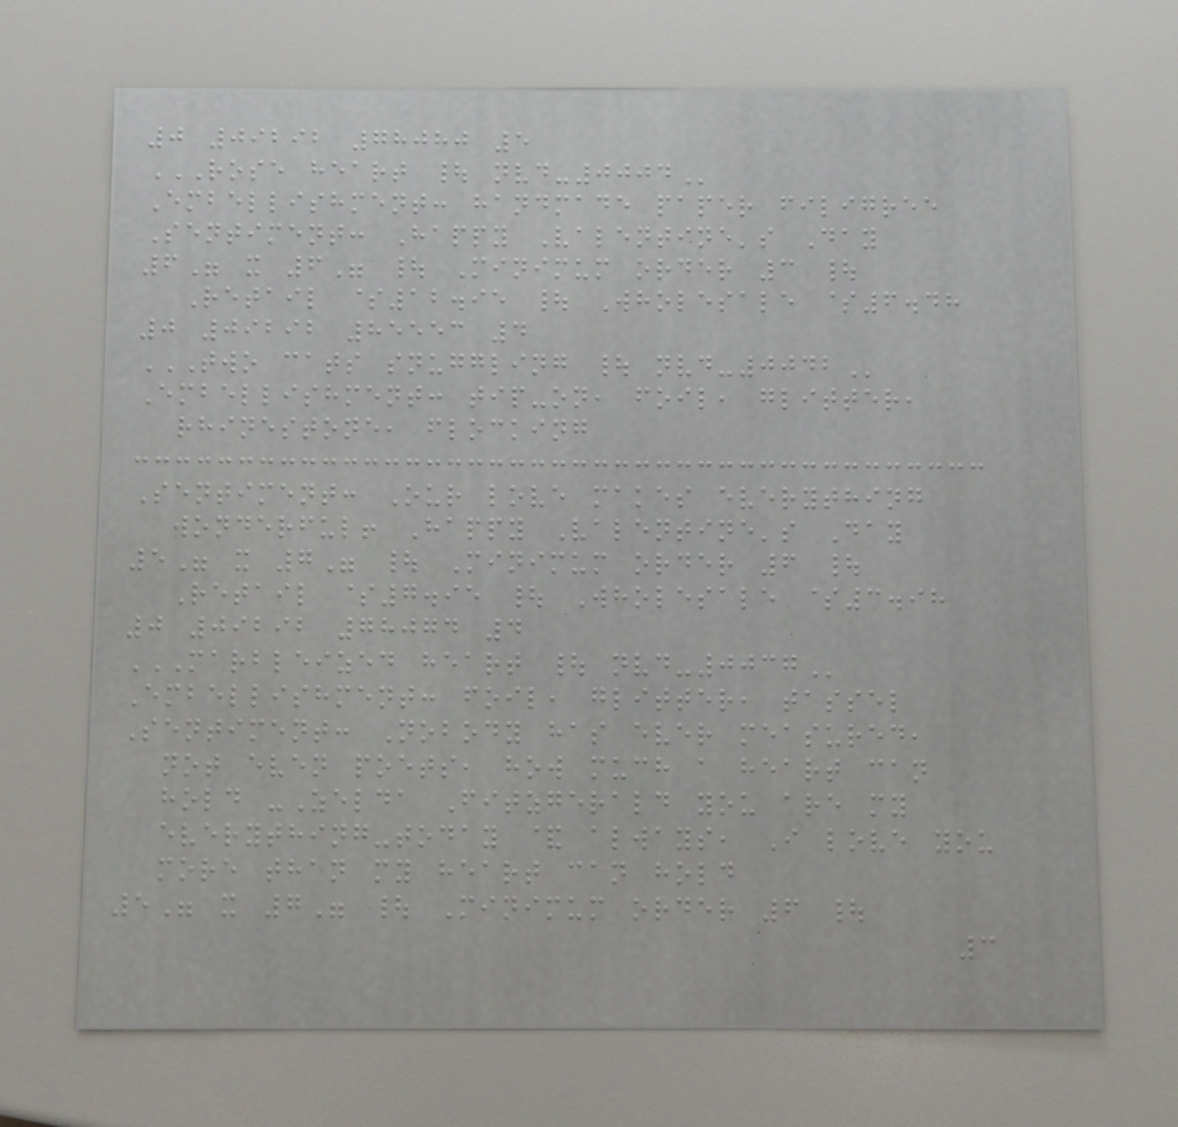0 09292 78080 5
ROSE HEART | NVD-0004
Embellishment: handmade paper filigree
Sentiment: Happy Valentine's Day
6" x 6" | Minimum order 3 |
Retail $12.95 | Wholesale $6.48
0 09292 85553 4
TWO CATS SNUGGLING | NVD-0042
Embellishment: tip-on, foil, glitter,
rhinestone, flocking
Sentiment: Our love makes everything
wonderful! Happy Valentine's Day
5" x 7" | Minimum order 6 |
Retail $7.95 | Wholesale $3.98
0 09292 78074 4
MARBLEIZED HEART | NVD-0037
Embellishment: foil, glitter, tassel
Sentiment: Nobody has ever measured,
not even poets, how much a heart can
hold -Zelda Fitzgerald you are my
everything-today & always, I love you
more than my heart can hold
5" x 7" | Minimum order 6 |
3
